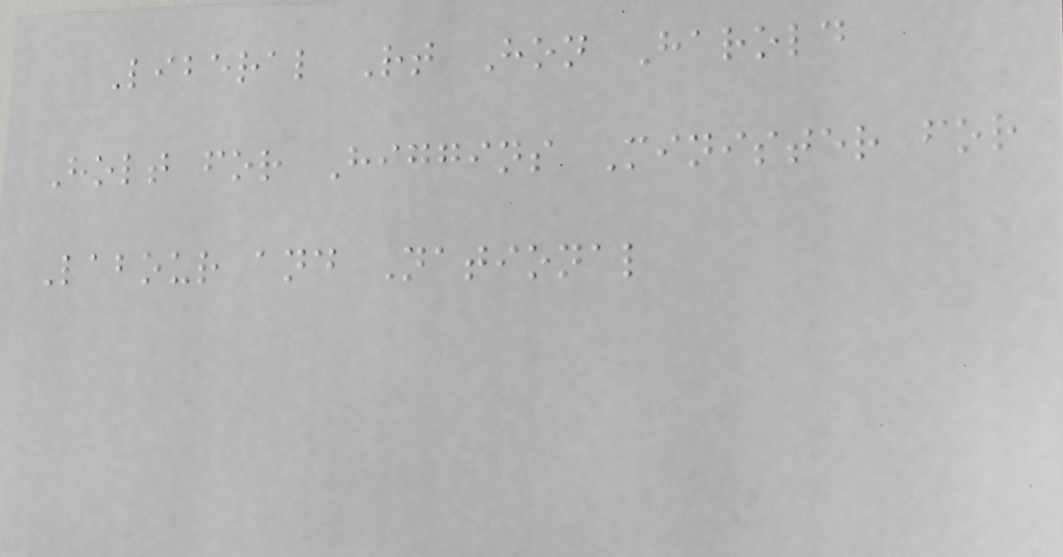Liberal Rt Hon Harold
Holt for Higgins Minister for
Labour and National
